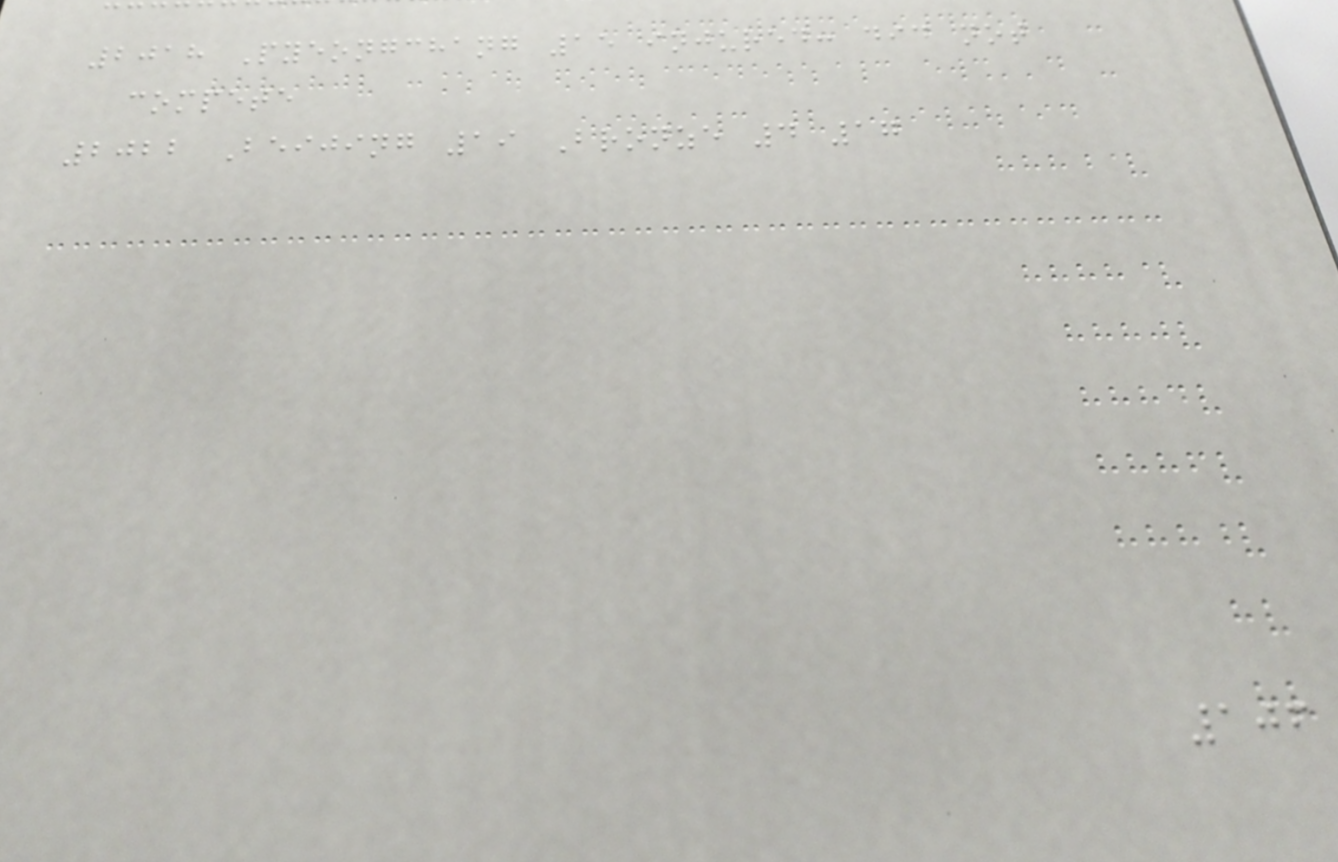2018 Pyeongchang 15 injured: did not
compete
2022 Beijing 19 Bronze 4 17
106
